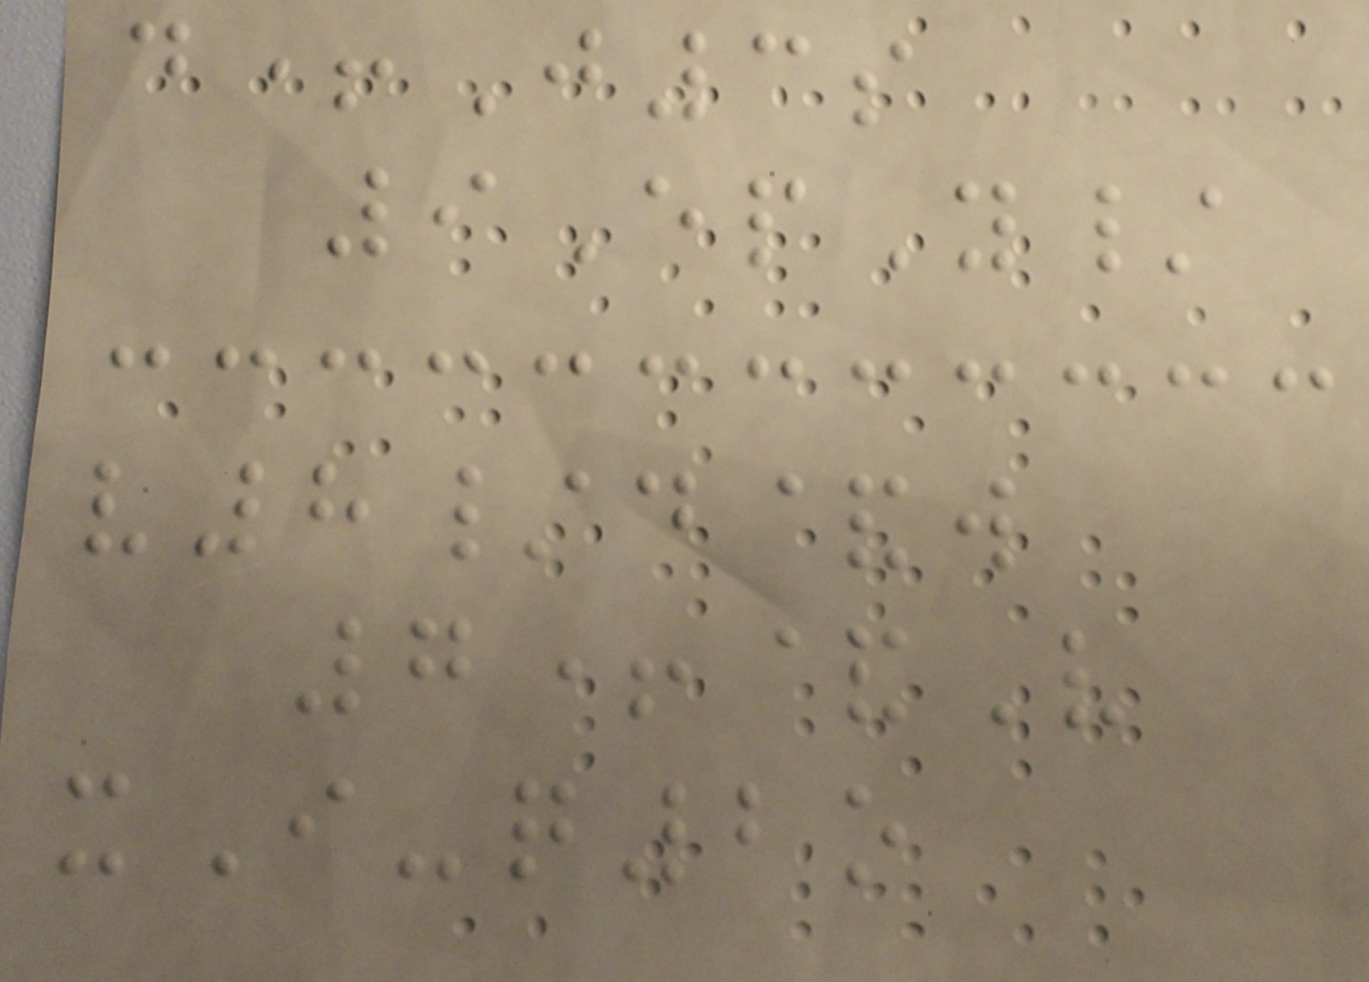d+J3s
9EpY/
v8/d&w
7+&V
xI-q2o
